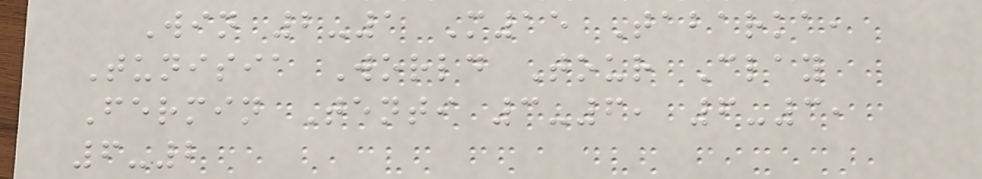Win 2-1 M15 Tabarka,
Tunisia World Tour Clay
Fermin Tenti 3-6, 6-3,
6-2
